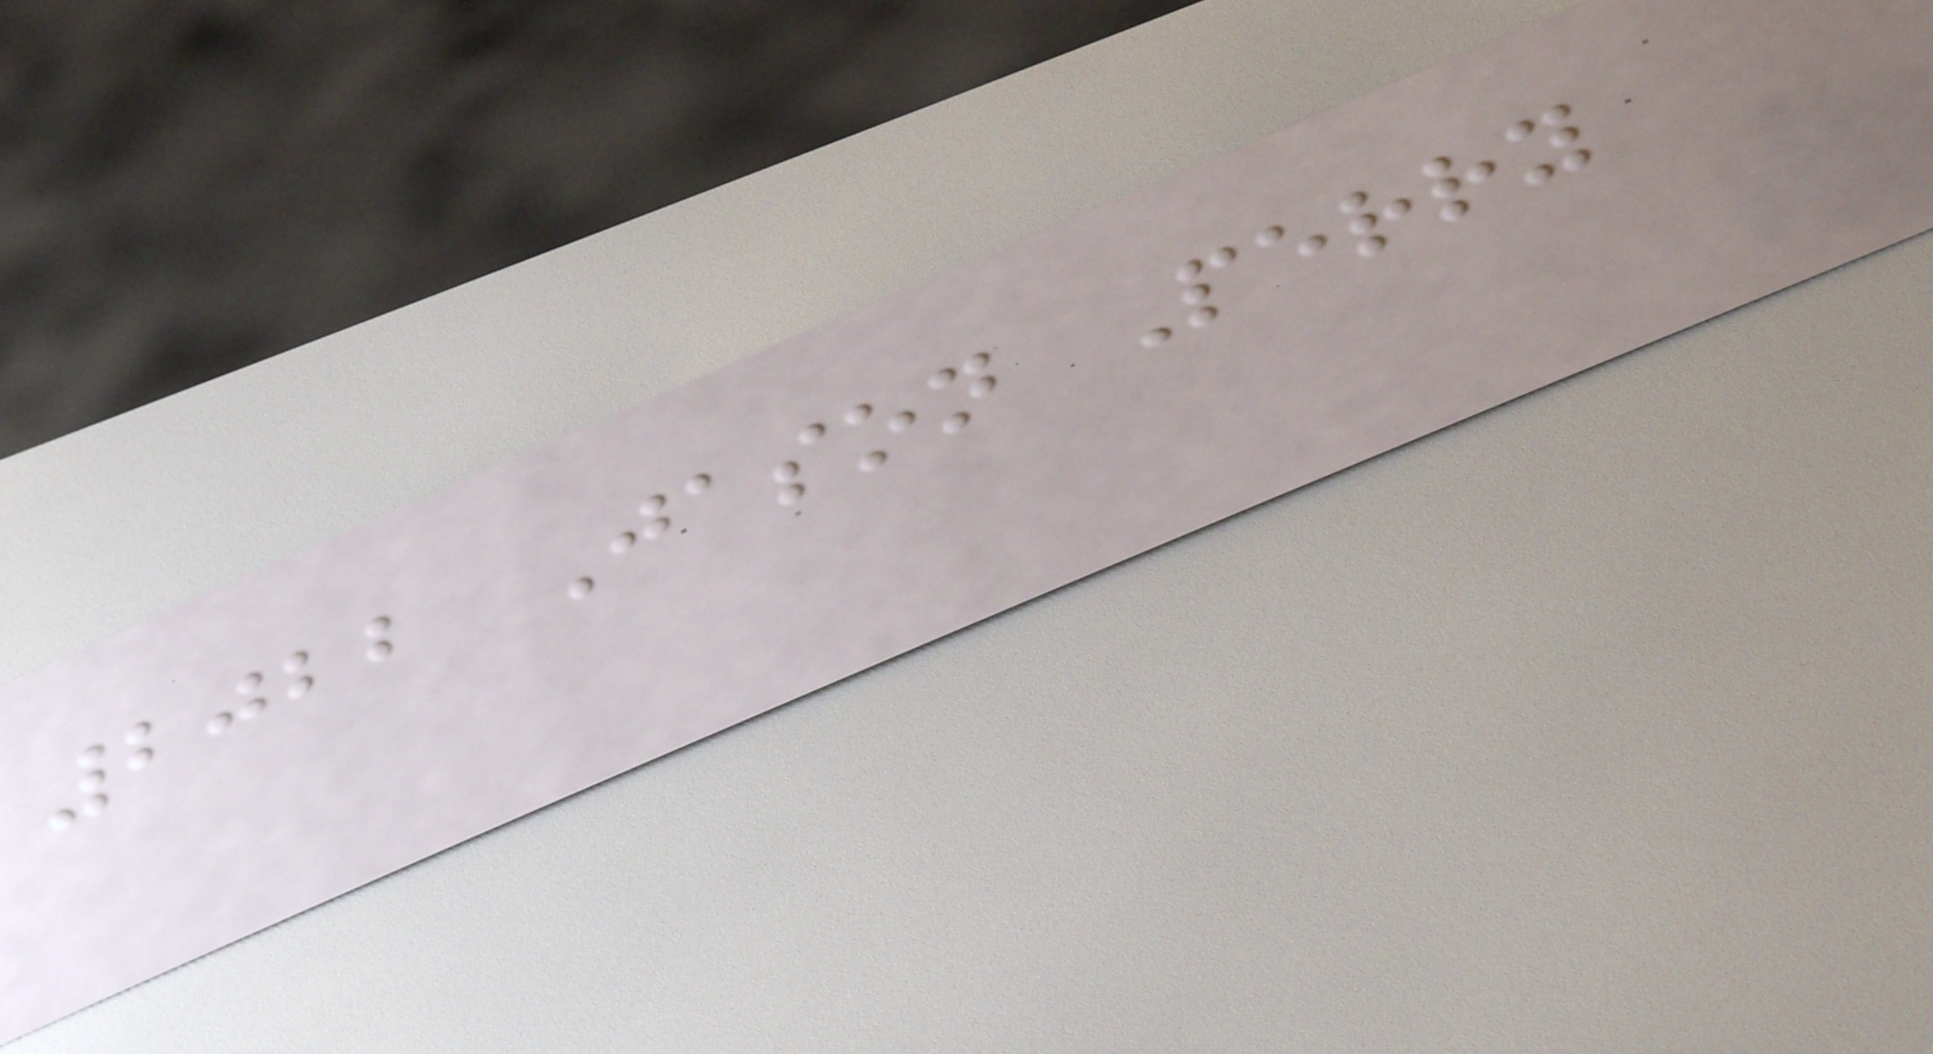2022 Jason Perry
